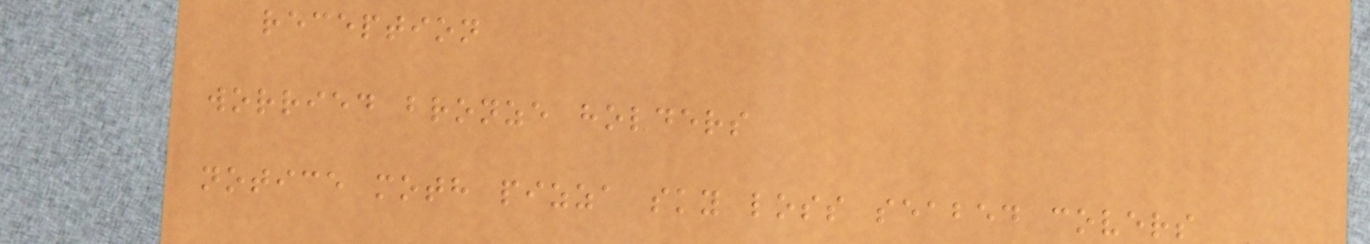reception
worried bronze holders
notice moth pizza sky loss seabed covers
